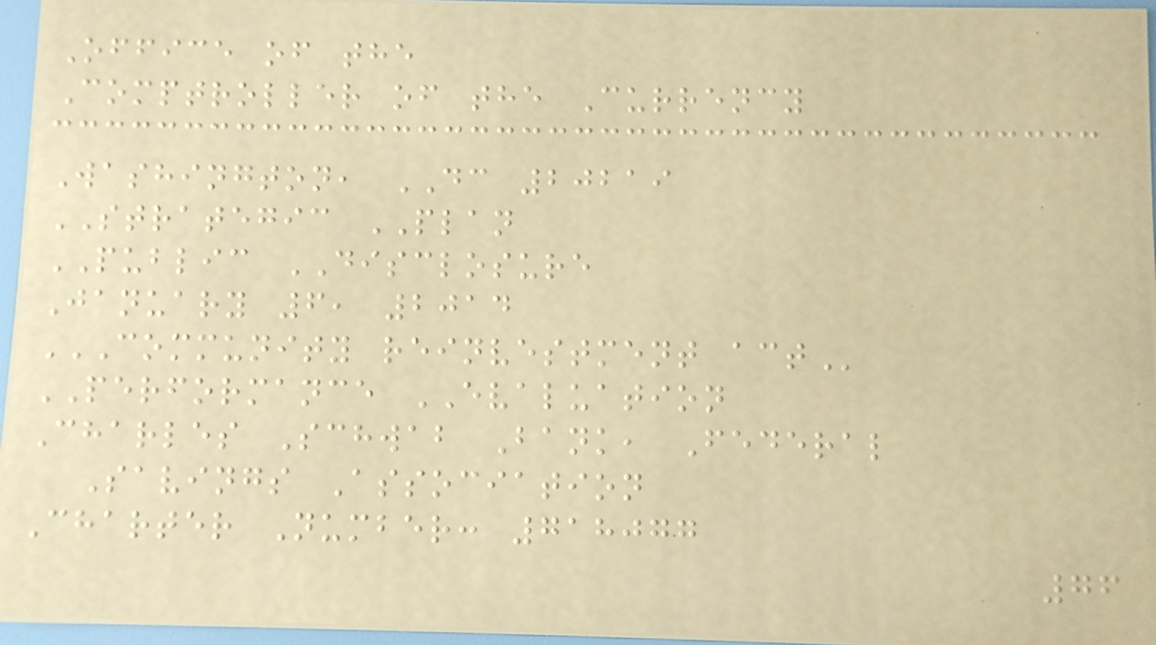Office of the
Comptroller of the Currency
Washington, DC 20219
STRATEGIC PLAN
PUBLIC DISCLOSURE
January 6, 2014
COMMUNITY REINVESTMENT ACT
PERFORMANCE EVALUATION
Charles Schwab Bank, Federal
Savings Association
Charter Number: 718077
76
